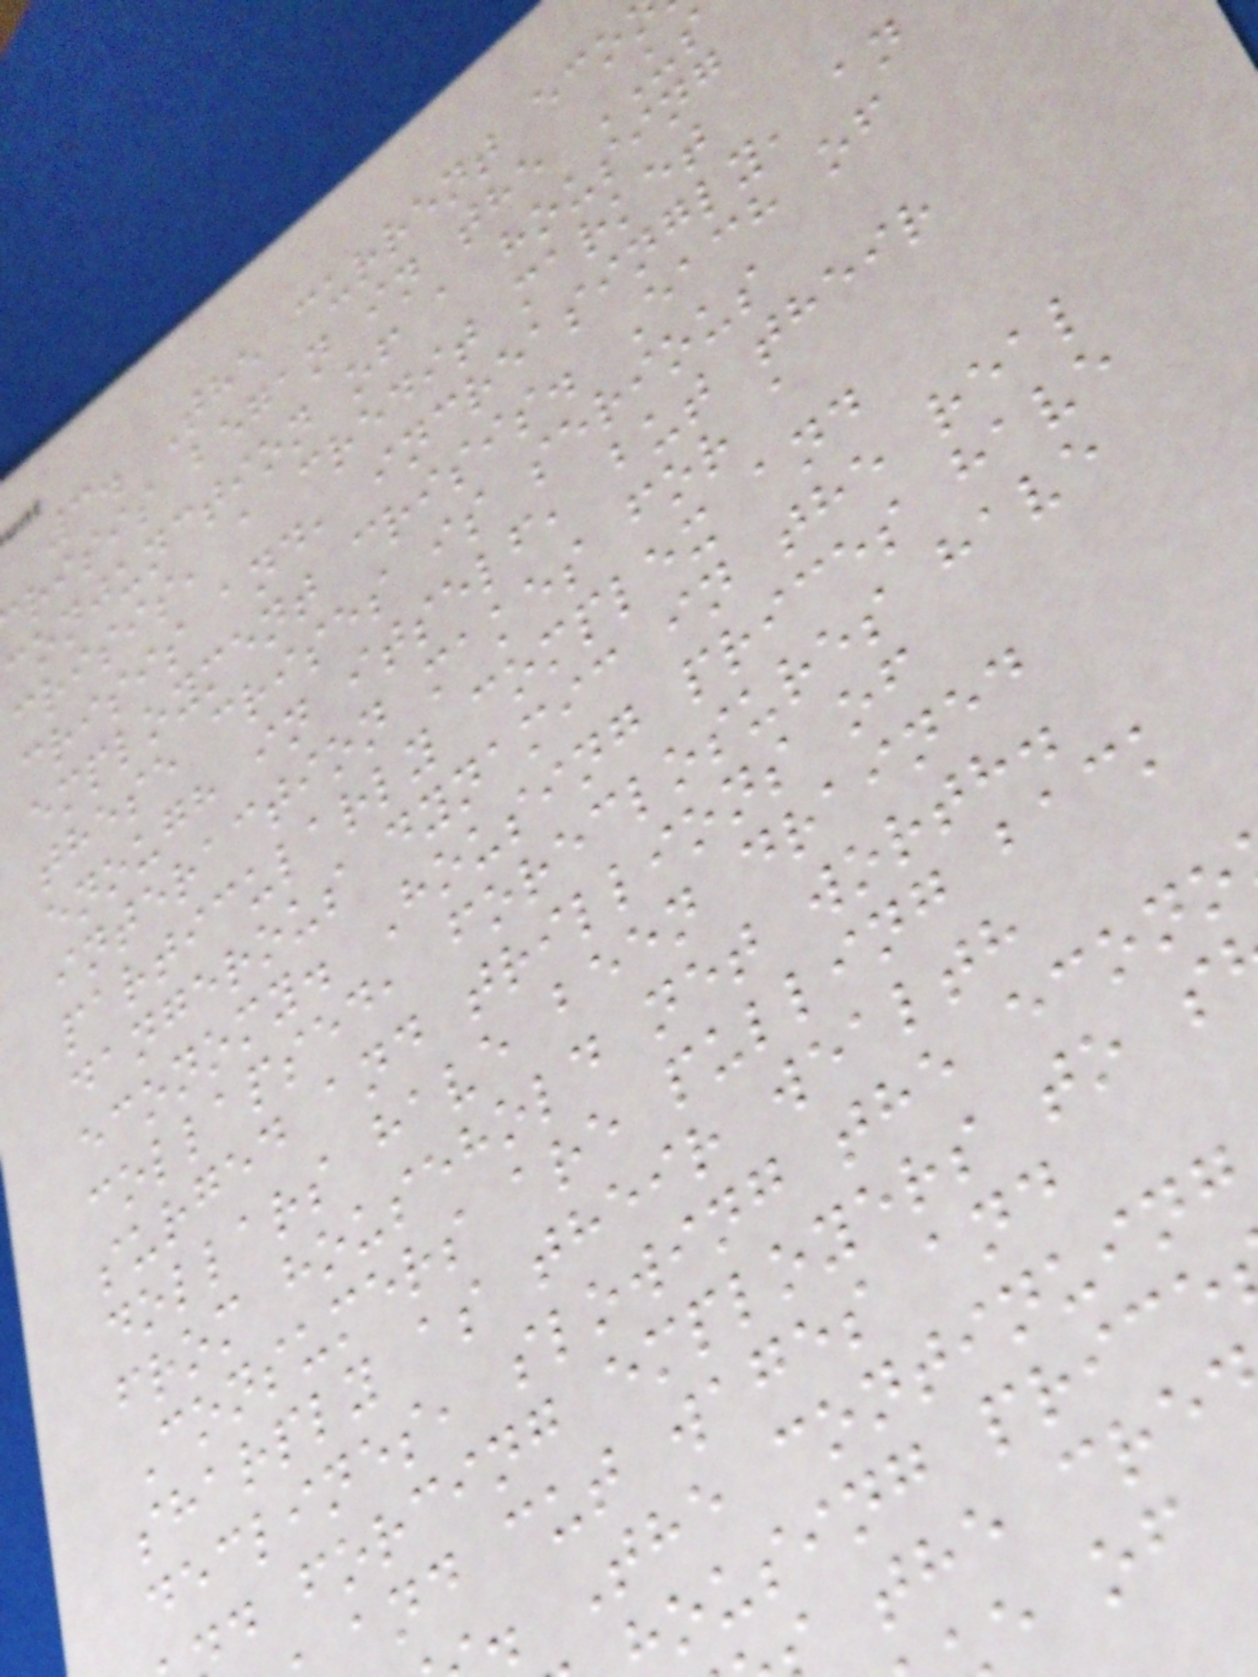3. The current eco
risis began in the US
conjunction of a housing
crisis, a credit market
crisis and, increasingly, an
employment crisis. Each of
these crises is serious
enough in itself, but their
interaction makes for a
particularly complex and
dangerous dynamic in the real
economy. Housing prices have
collapsed, foreclosures have
surged and trillions of
dollars have been drained
from household net worth.
Consumers are pulling back
sharply as their wealth
declines, slowing the econo
d forcing employers to s
and cut wages and
. The continuing
ousing price
the cre
